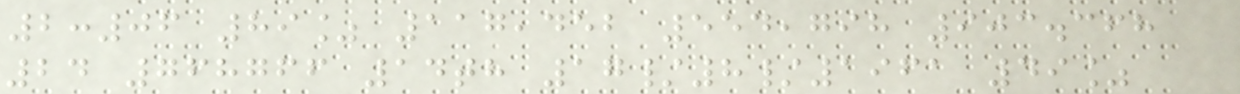2:06 89% 117,452 554,798 903.368
24 768766 14th 17/8/1961 49%
